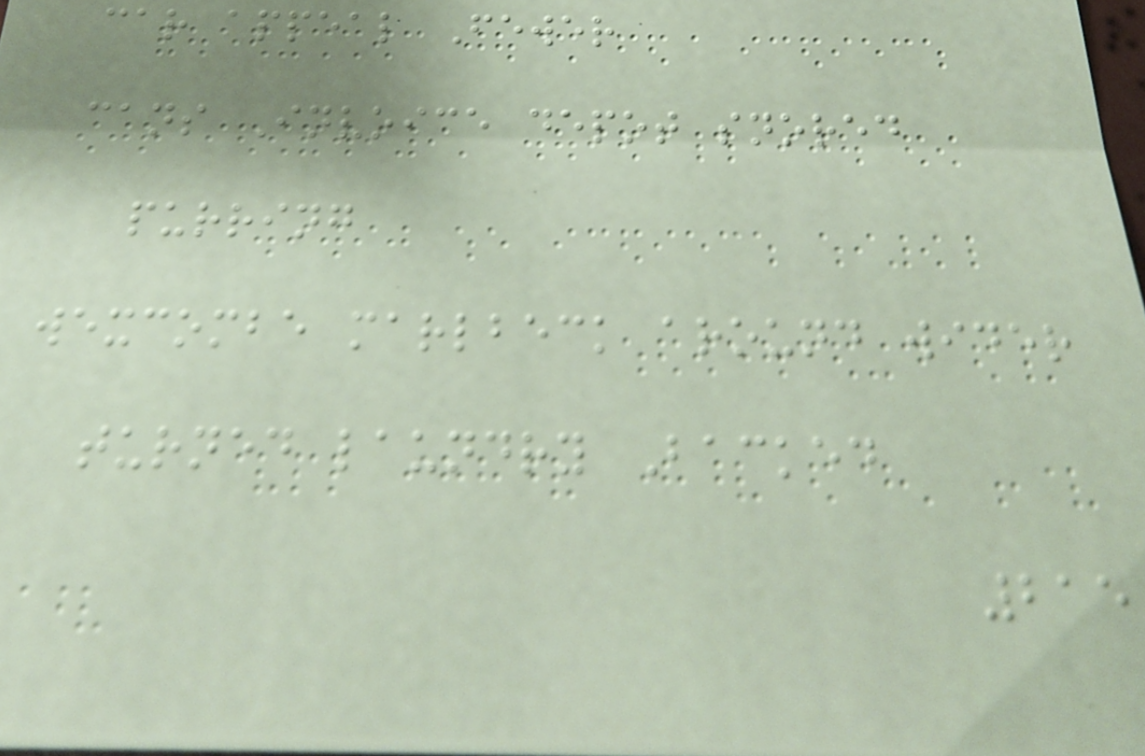car appeal Fewer
cans Invoice depot snored
purring
wexcombe marlbeck around wider
turned laundry Backed
215
